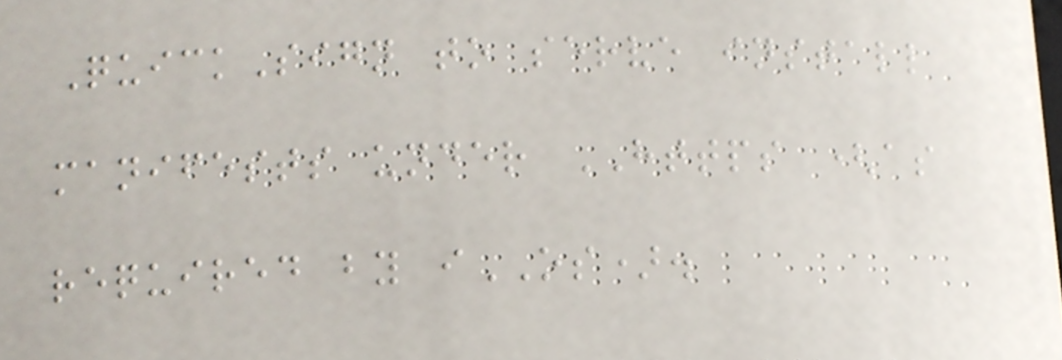QuickSign to serve install
manifests under HTTPS (as
required by iOS).
